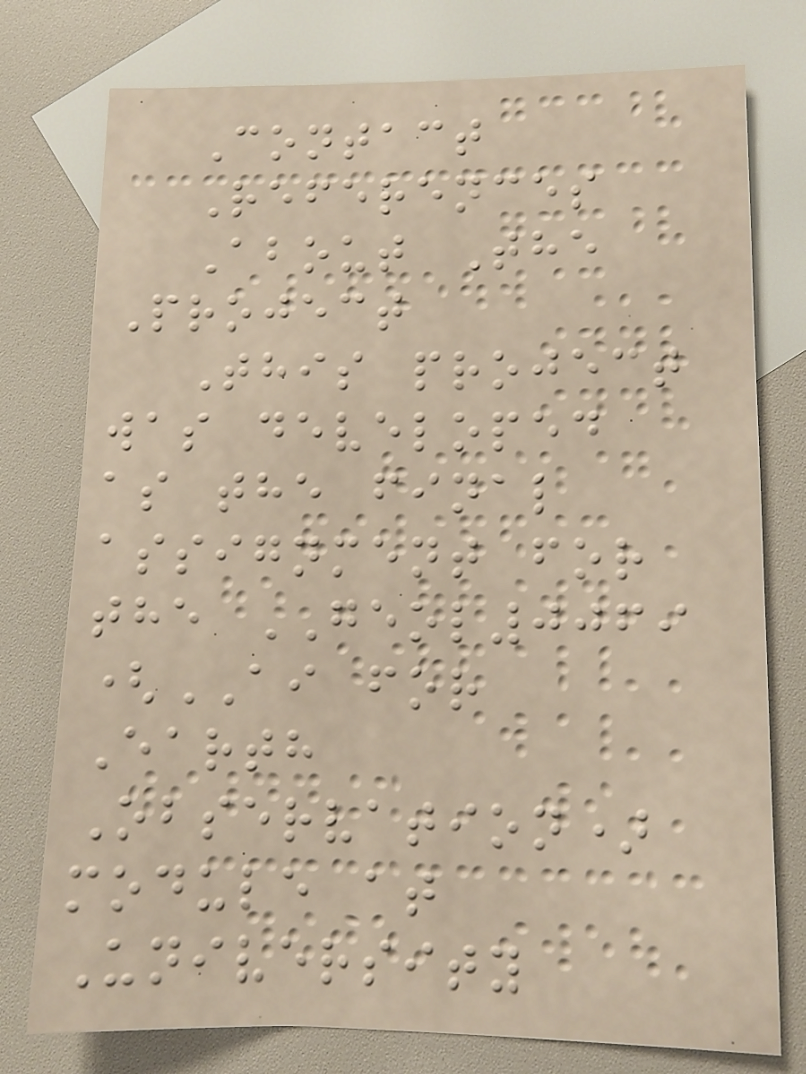Contact
References
About The
Project
This project
was developed
as the final
assignment for
the GEOL0069
(AI for
Earth
Observation)
module at
University
